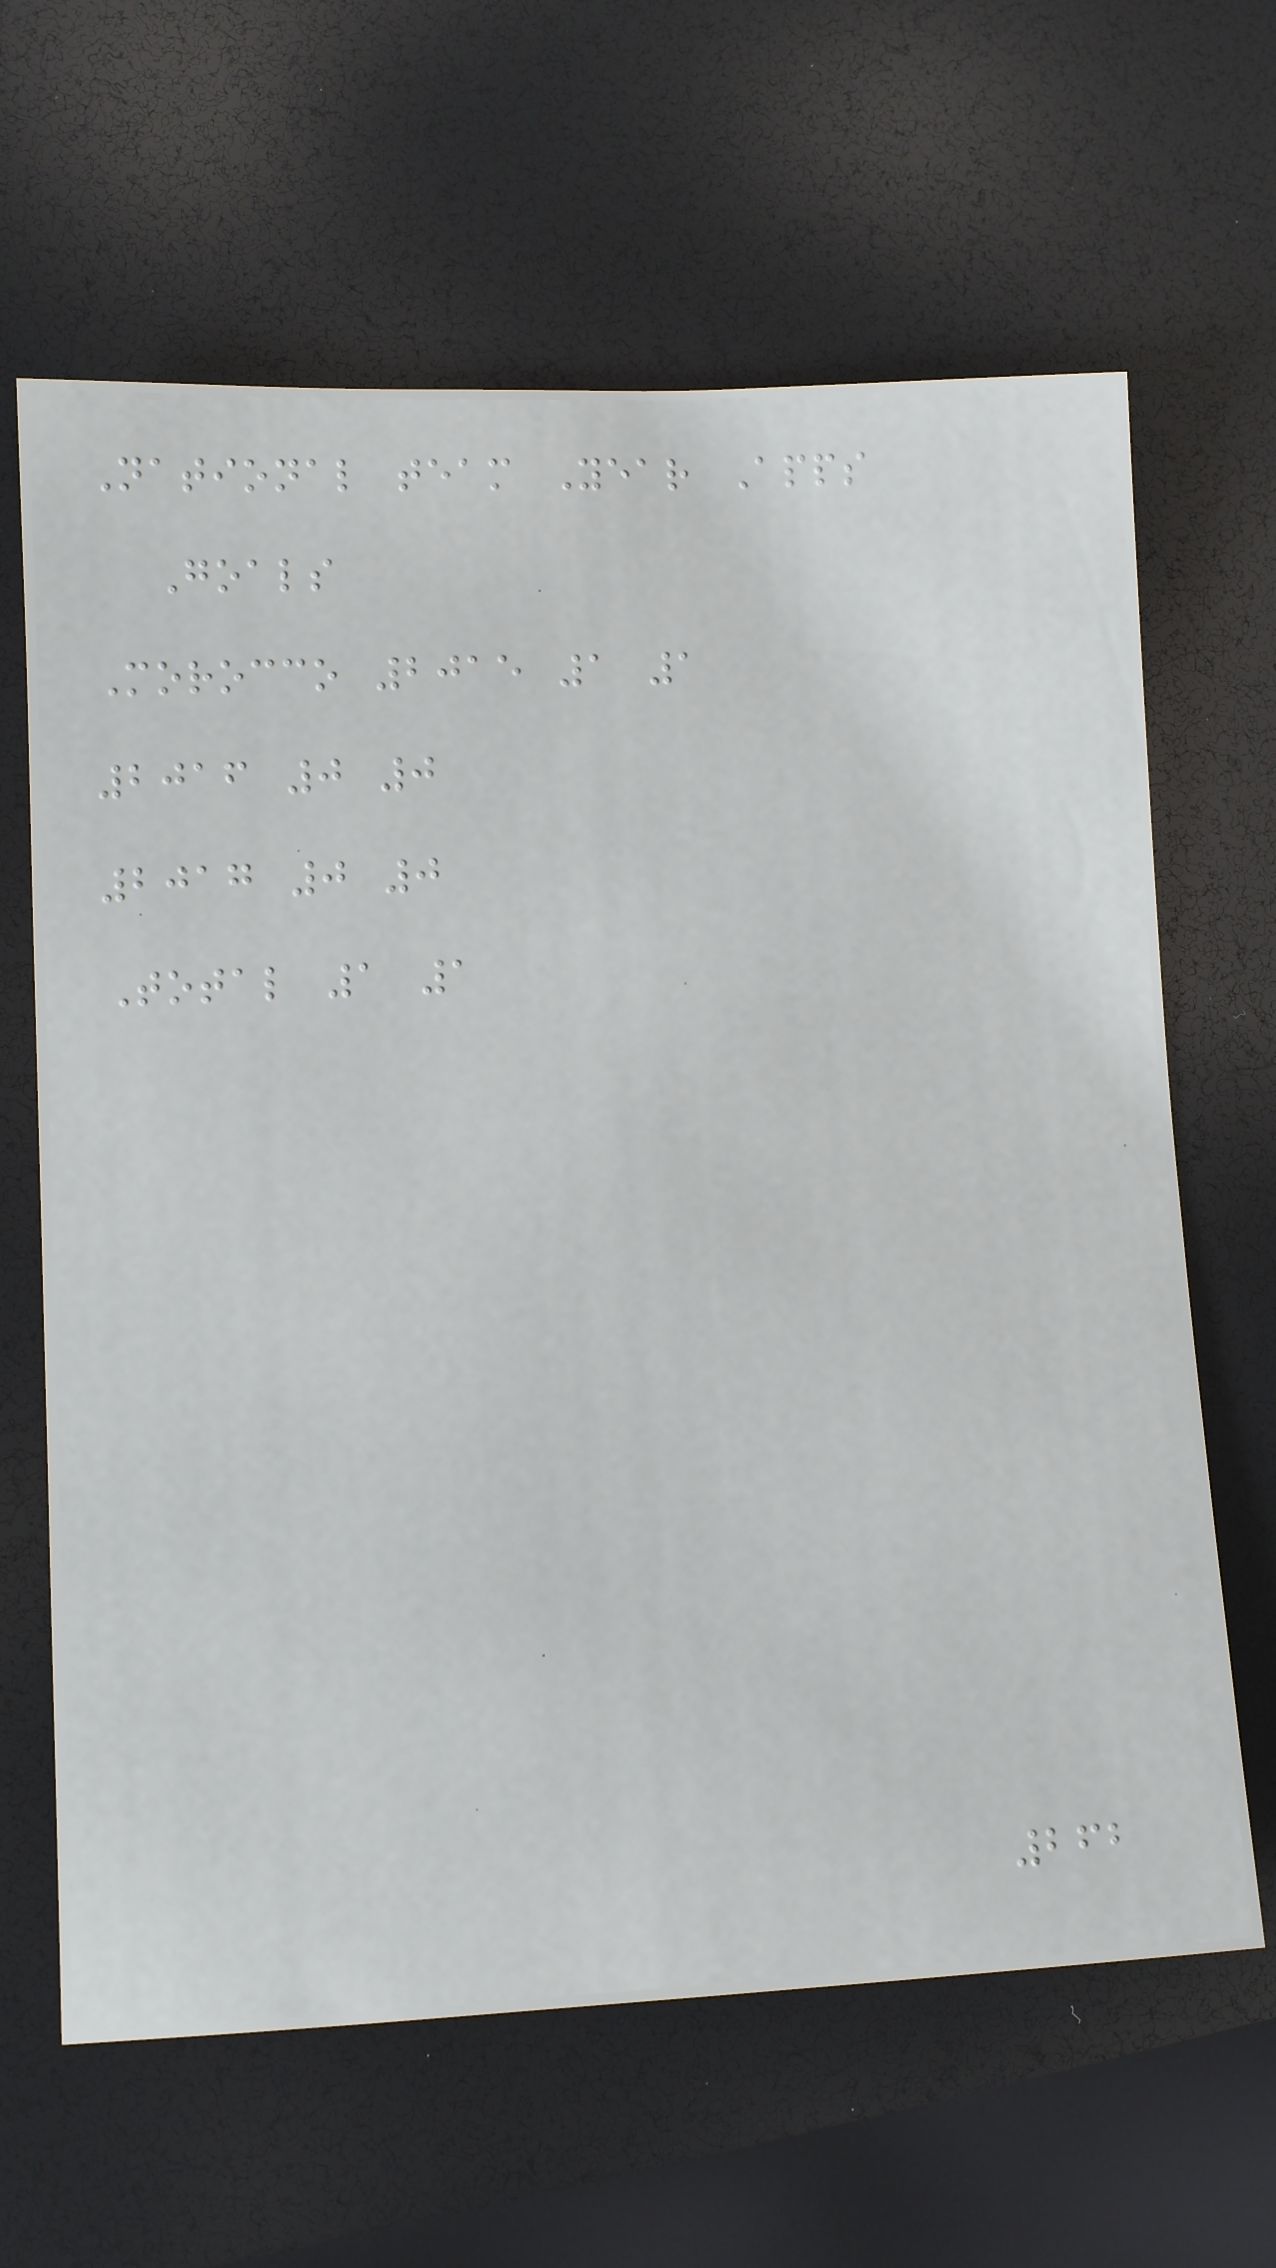National team Year Apps
Goals
Morocco 2015 1 1
2016 0 0
2017 0 0
Total 1 1
262
